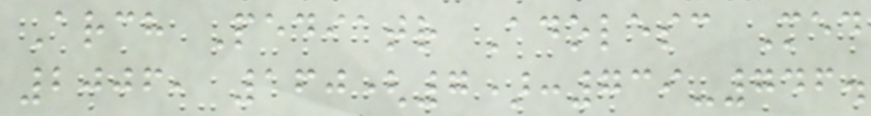Arch Pediatr Adolesc Med
2006, 160(7):739-746.
